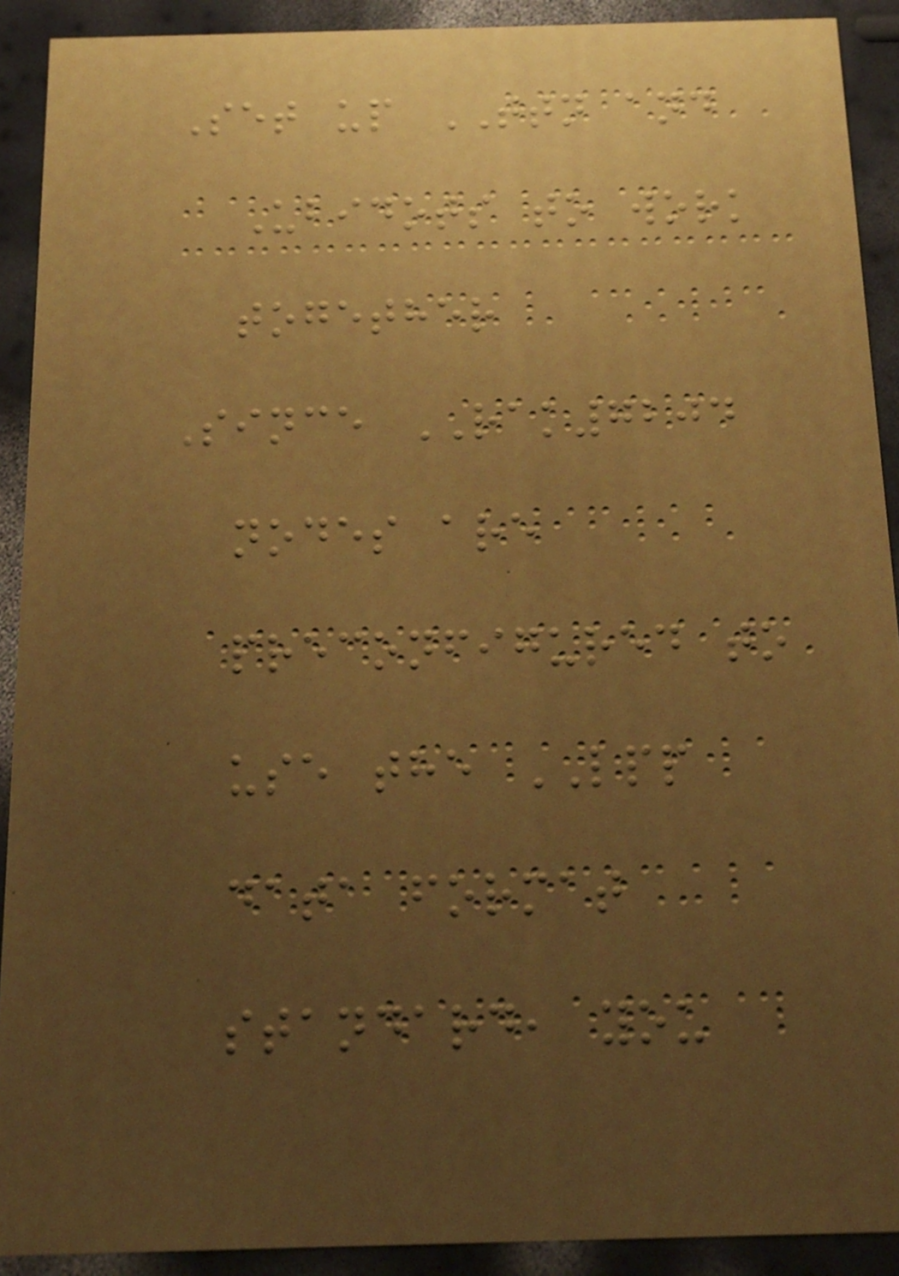Set up TTN and
Ubidots to work
together
Since RAK7204
nodes are
preconfigured to
use the LPP
data format
standard, you
